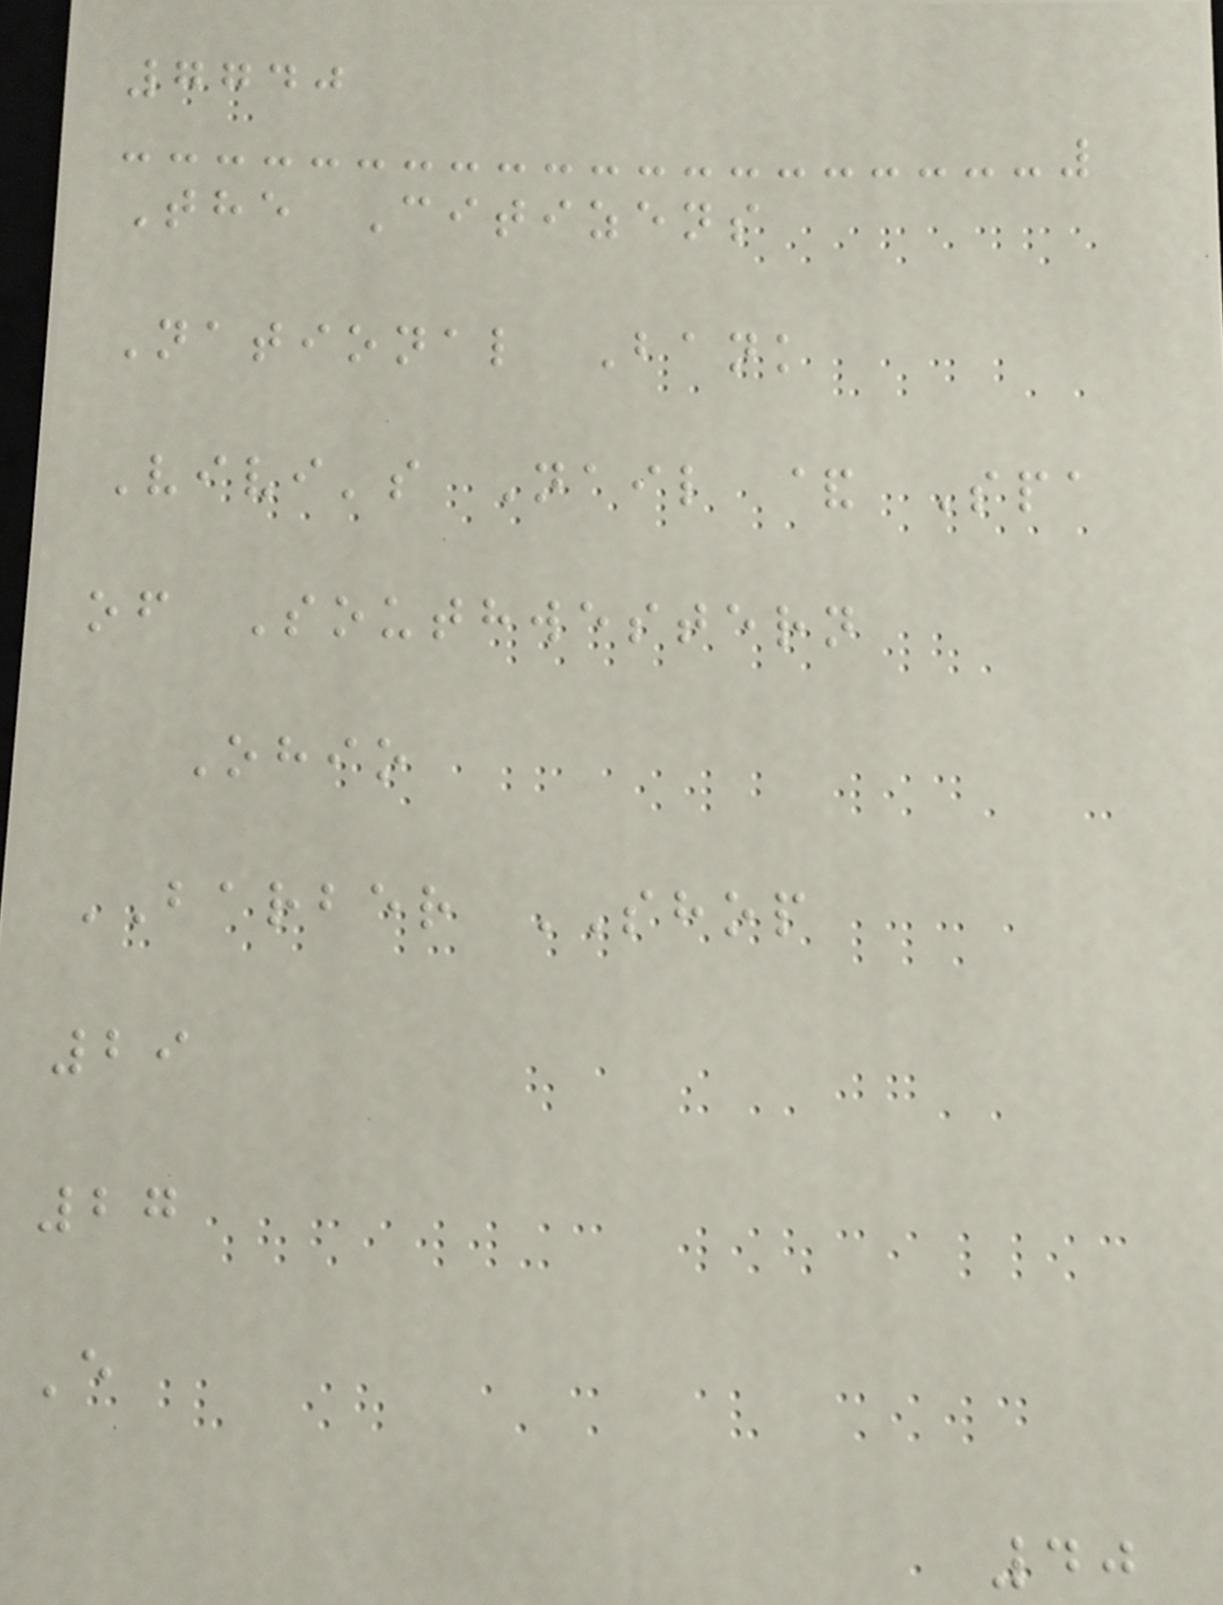7740
The Citizens
National Bank
Vivi's Nail & Spa
of Southwestern
Ohio
BARBER SHOP
29
27
E
40
